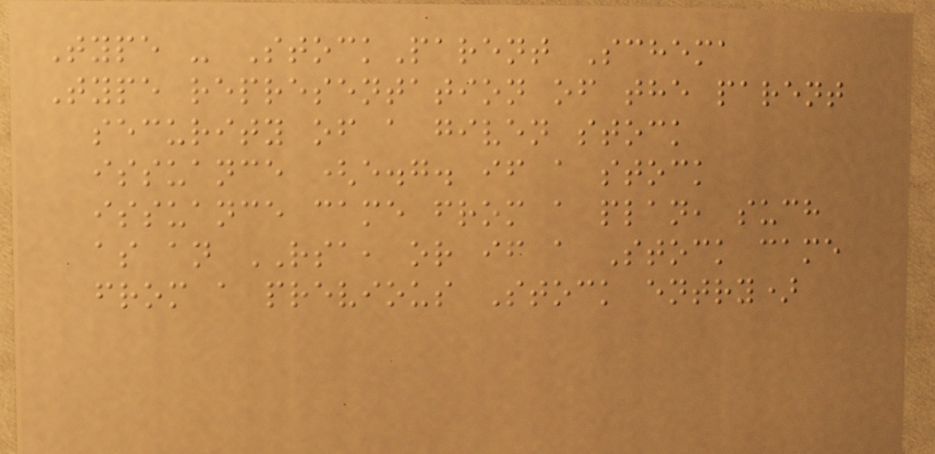Type - StockParent Schema
Type representation of the parent
security of a given stock
issuance (e.g. if a stock
issuance came from a plan, such
as an RSA, or if a Stock came
from a previous Stock entry)
